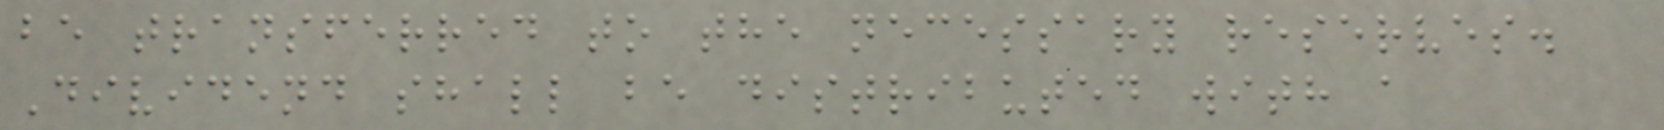be transferred to the necessary reserves.
Dividend shall be distributed with a
